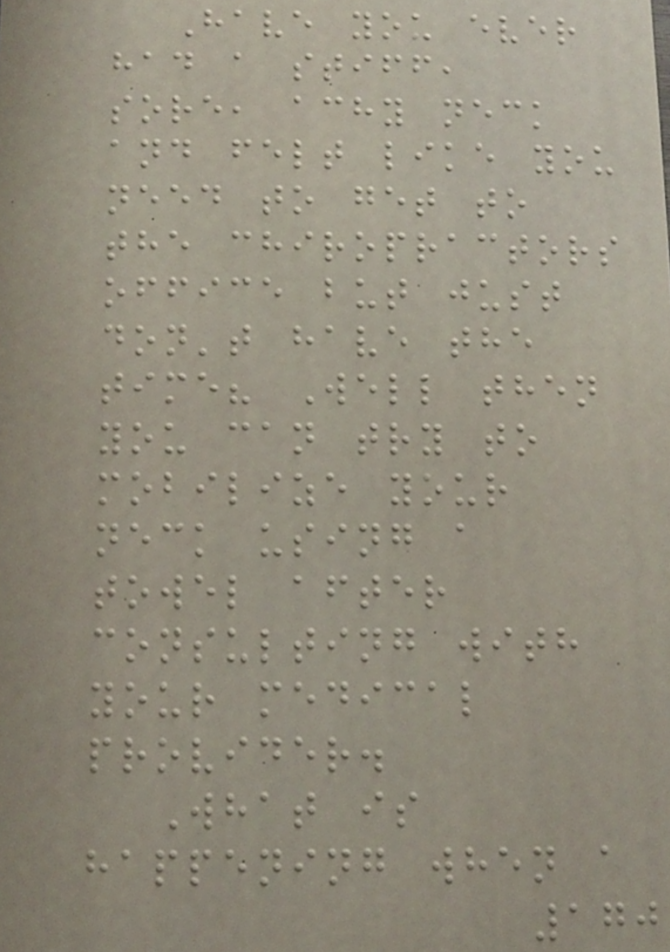Have you ever
had a stiff,
sore, achy neck
and felt like you
need to get to
the chiropractors
office but just
don't have the
time? Well then
you can try to
mobilize your
neck using a
towel after
consulting with
your medical
provider.
What is
happening when a
170
